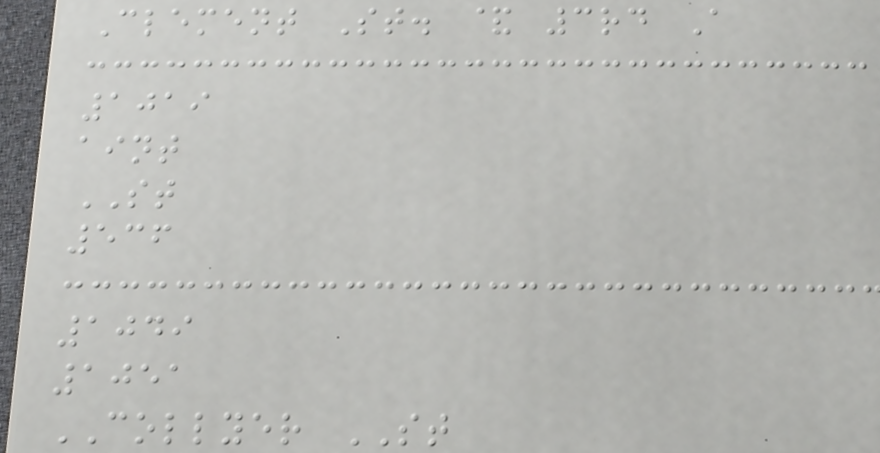Clement St. & 3rd A
1019
aint
ST
536
1049
1051
COLLYER ST
